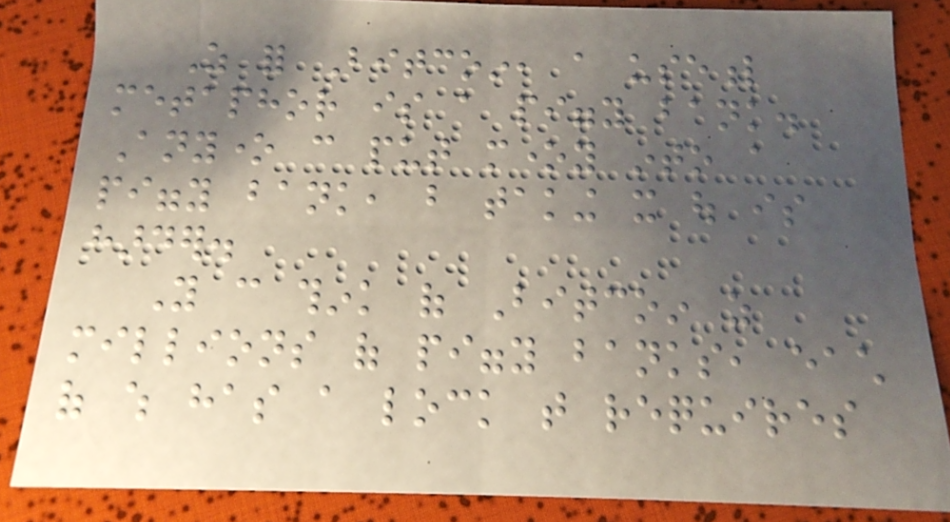As for Bitcoin, a useful
metaphor is a piggy bank.
Anyone can put money into a
piggy bank, but taking it out is
harder.
You can think of Bitcoin as
millions of piggy banks, each
of which has a lock that requires
